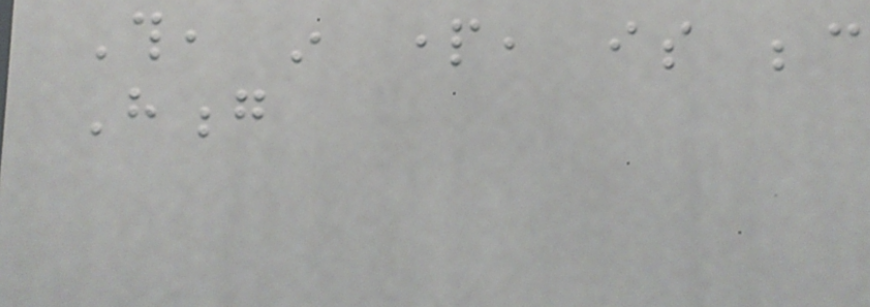This, in part, is because
Hong
